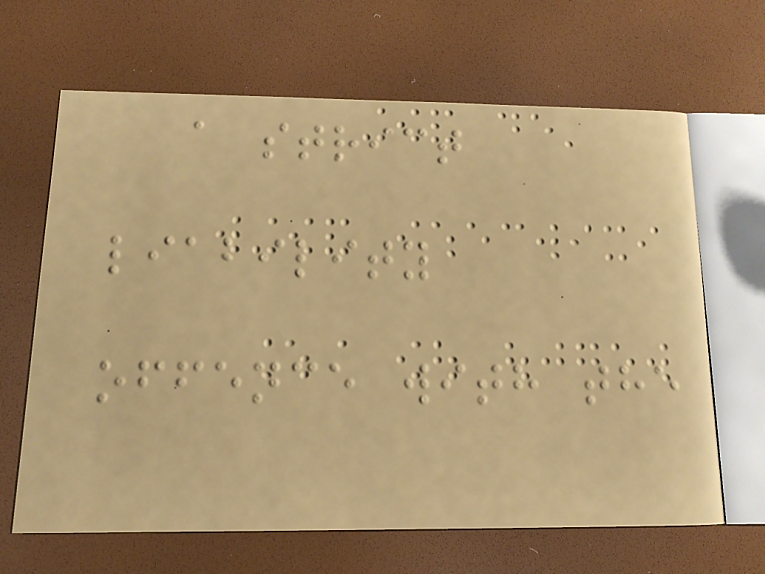a strict
liability
offence with the
